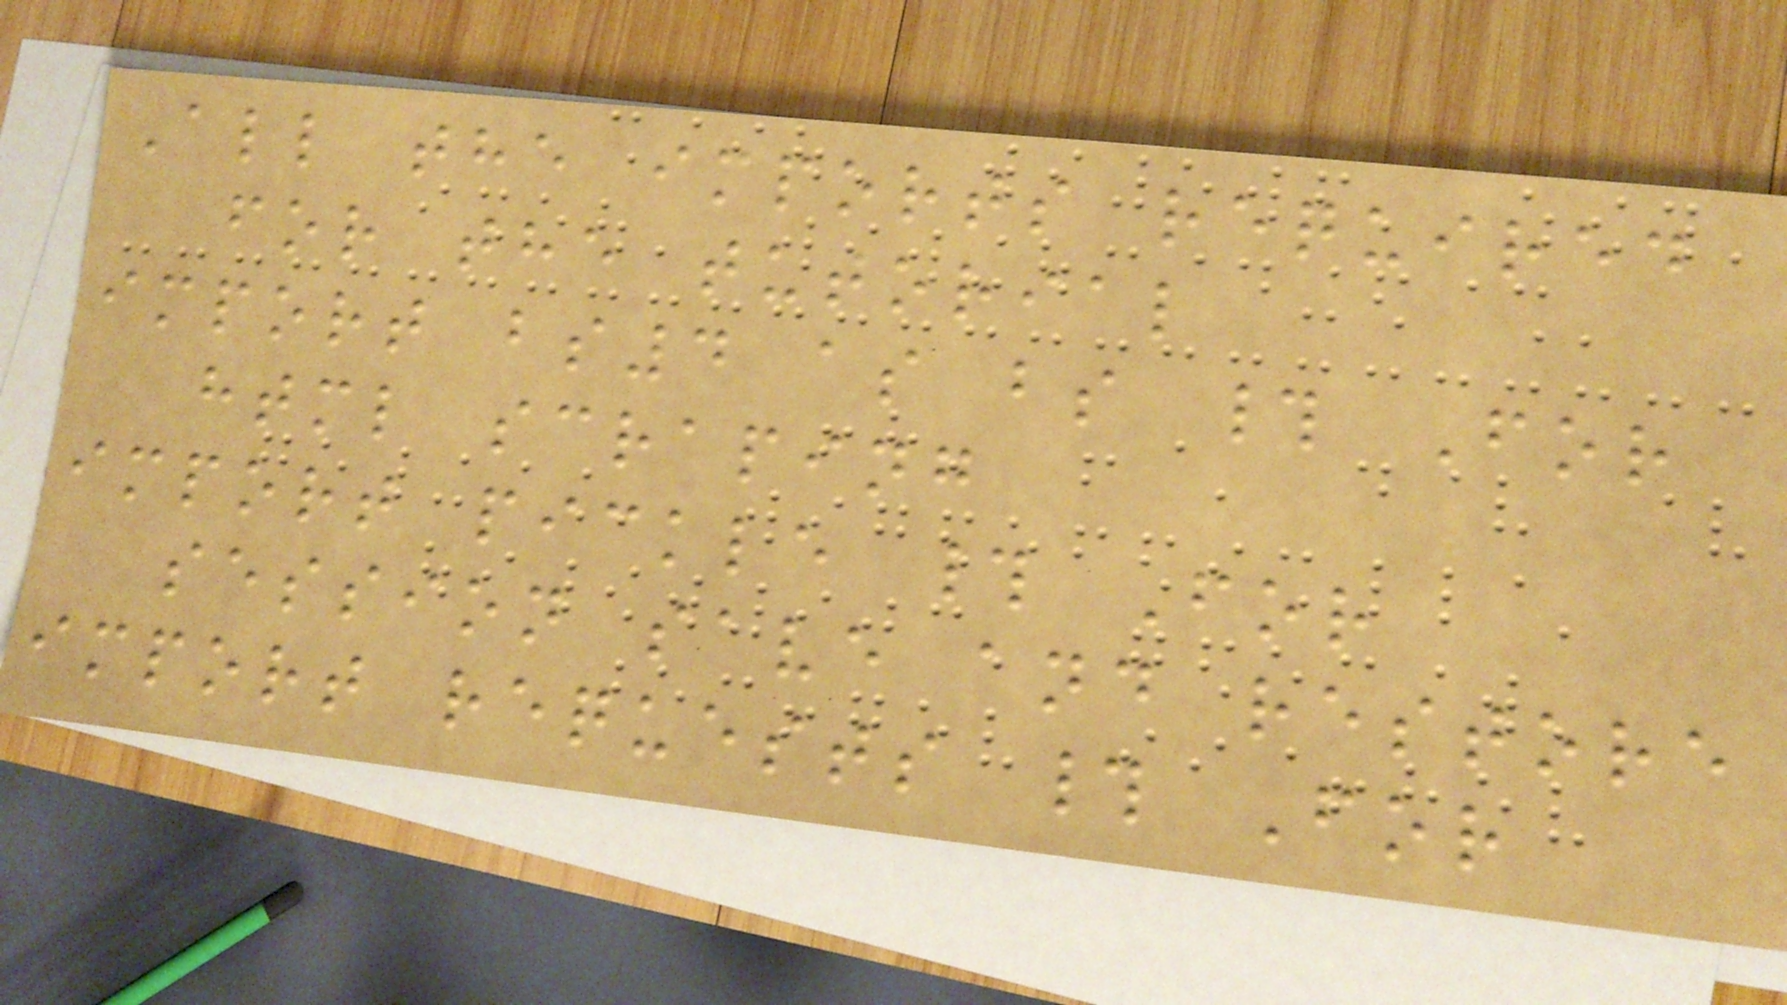All the imports required
for the tutorial
import bs4 as bs # For
html scraping
import pickle # For
session save and restore
import requests # For
